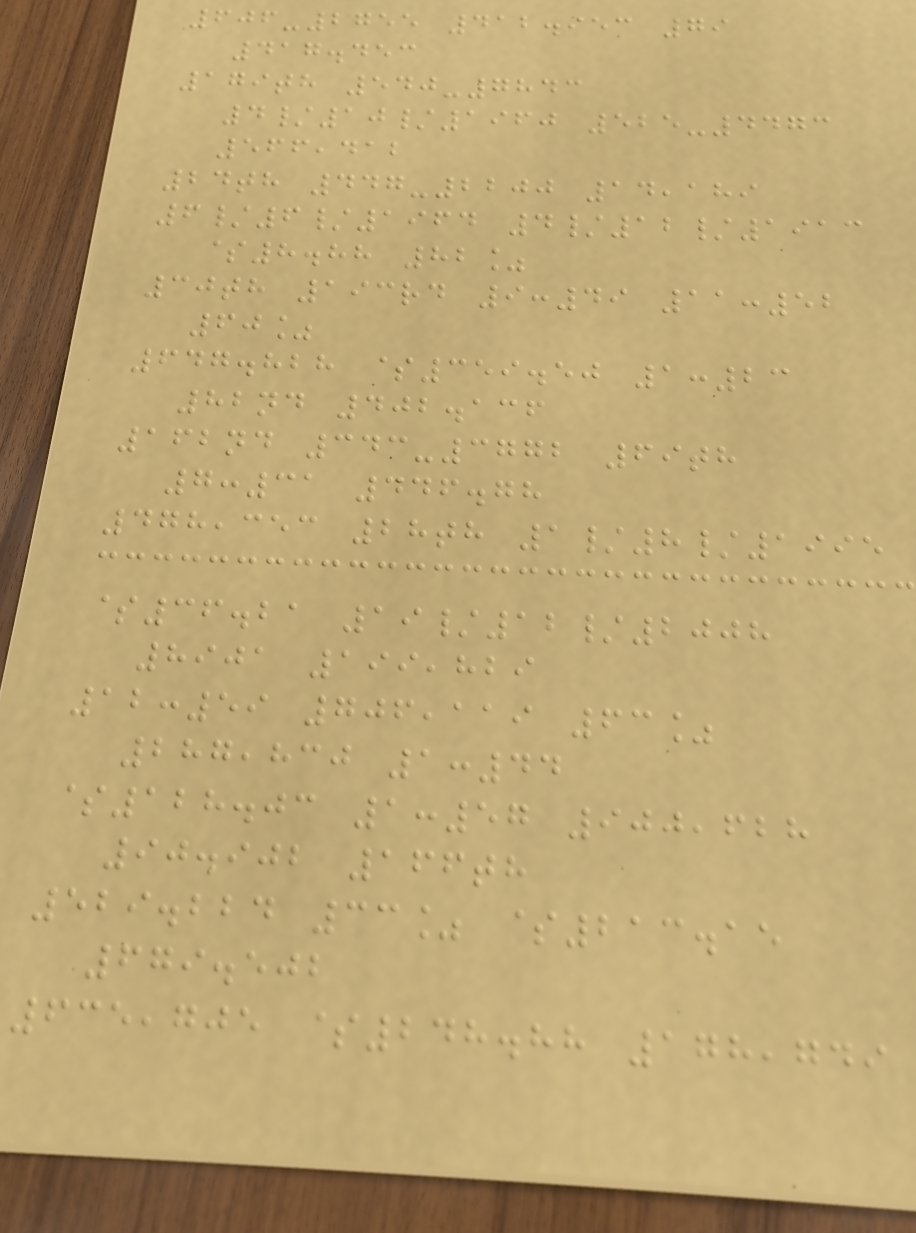606-2755 412.953 79
417.453
179th 540-7843
4/10/1960 525-4473
566,412
24th 447-2200 14,189
6/6/1964 4/12/1913
$8.88 82%
30th 193rd 9:49 11:52
60%
647.828 $359.50 1:23
82nd 402.136
162nd 343-3772 69th
7:31 446.78
478,353 28th 1/8/1995
$36.21 19/12/2008
8901 199,829
12:59 706,119 63%
287,830 1:44
$128.03 1:57 900,628
90.902 166th
529.224 33% $213.15
679.502
635,705 $248.88 178,749
